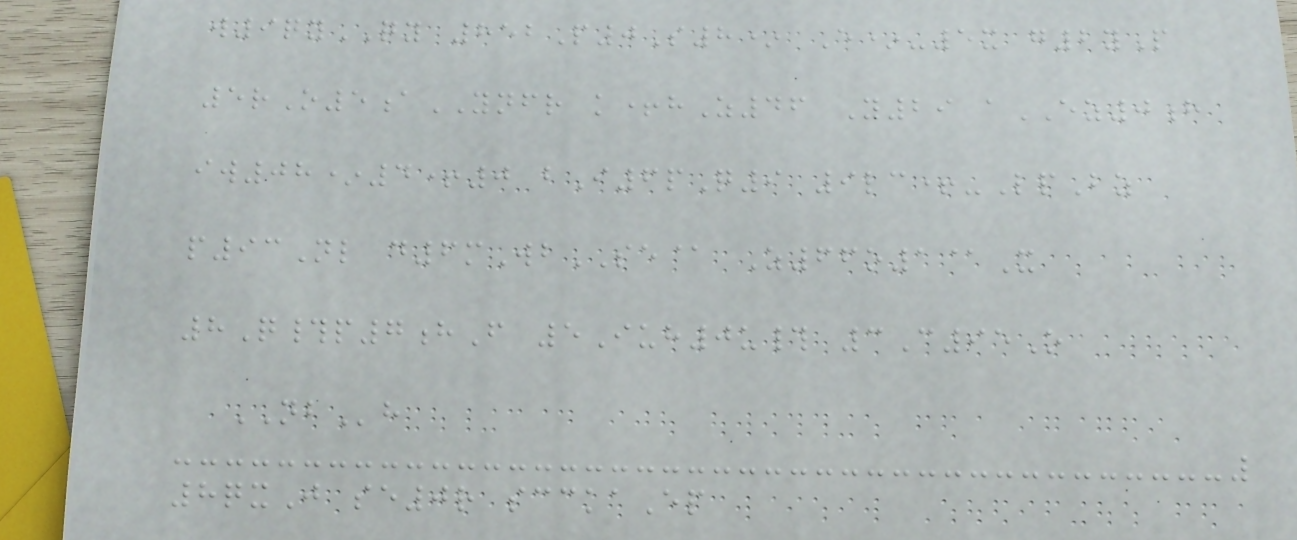w9qyQY 852P0S8* E*-5x g2yP
5rO5aYNFR k+hZ46 Y29 aEZ0h
iw08*4+0 bI6pQ9 9lc+-LpBz
p93Nl d6mWbSE@ Z66o1@X
8Q#p7hF 5Iuh0u# 3C95O
NBh
8qxJ se0r scckaEp
